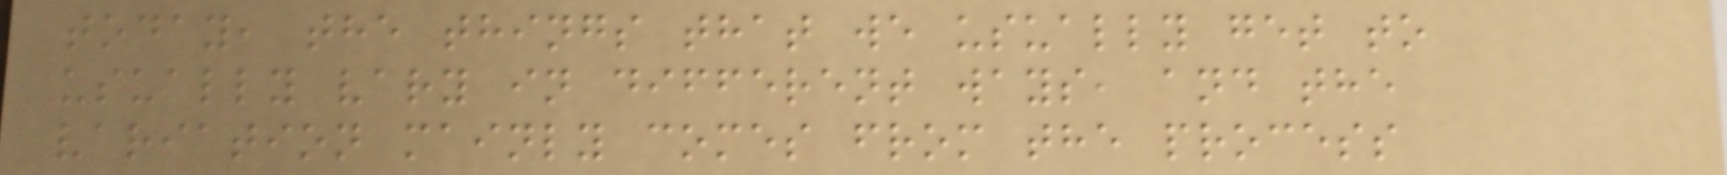today, the things that we usually get to
usually vary in different ways, and the
variation mainly comes from the process
